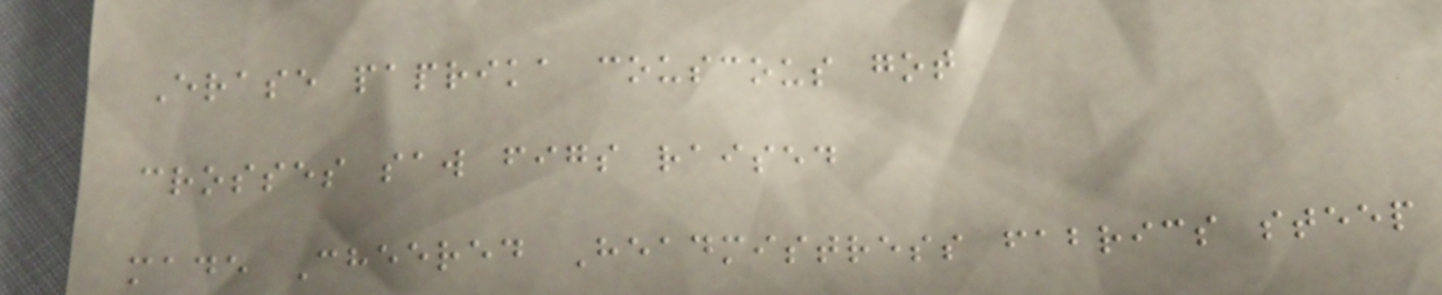Erase paprika couscous got
crosses saw figs raised
made Cheered Headmistress fabrics steep
